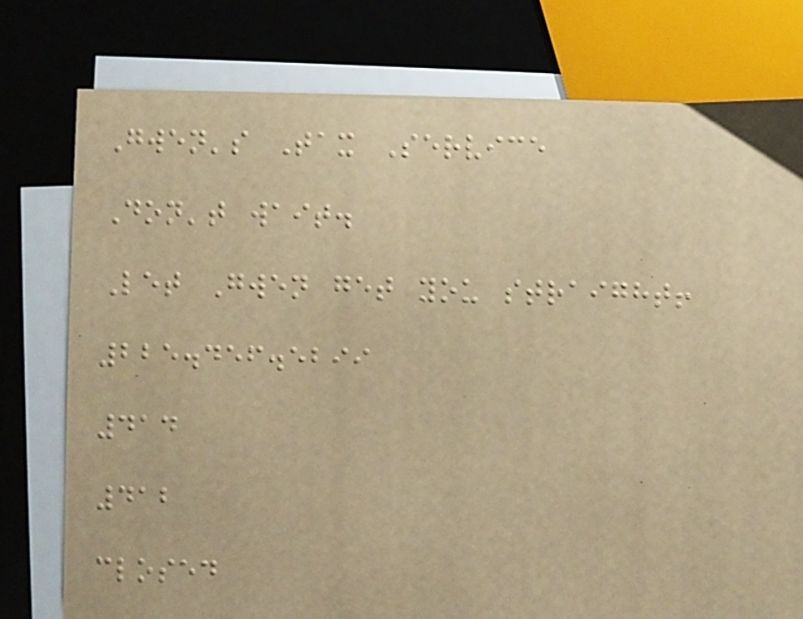Gwen's Tax Service
Don't wait.
Let Gwen get you straight!
225.456.5299
414
412
closed
